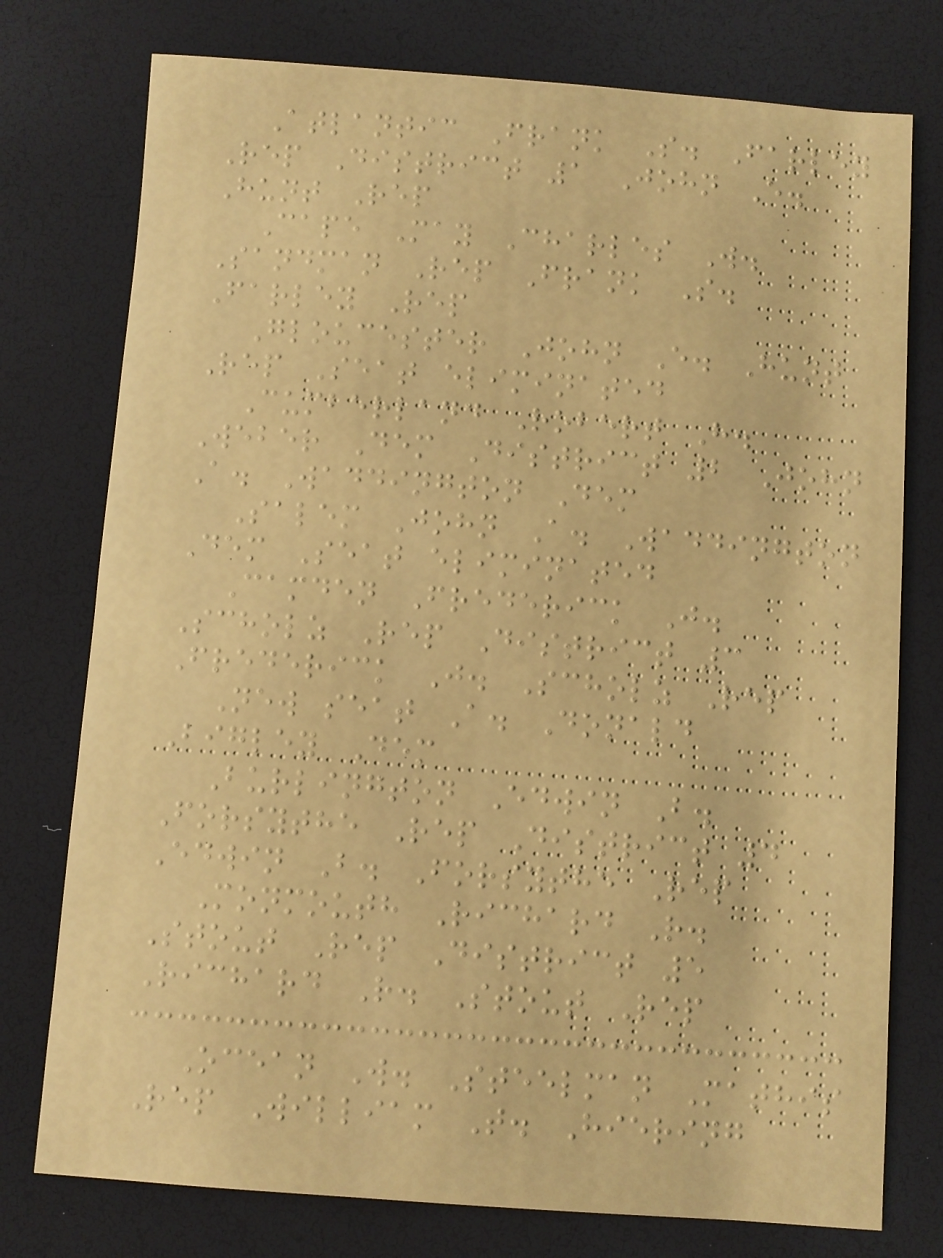Atlantic Frank S. Farley
Rep District 1 John E.
Hunt Rep
Cape May Charles W.
Sandman Rep Frank S.
Farley Rep
Gloucester John E. Hunt
Rep Seat eliminated
Cumberland Robert H.
Weber Dem District 2 John
A. Waddington Dem
Salem John A. Waddington
Dem Seat eliminated
Camden Frederick J.
Scholz Rep District 3
Frederick J. Scholz Rep
New seat A. Donald
Bigley Dem
Burlington Edwin B.
Forsythe Rep District 4
Edwin B. Forsythe Rep
Monmouth Richard R.
Stout Rep District 5
Richard R. Stout Rep
Ocean W. Steelman Mathis
Rep William T. Hiering
